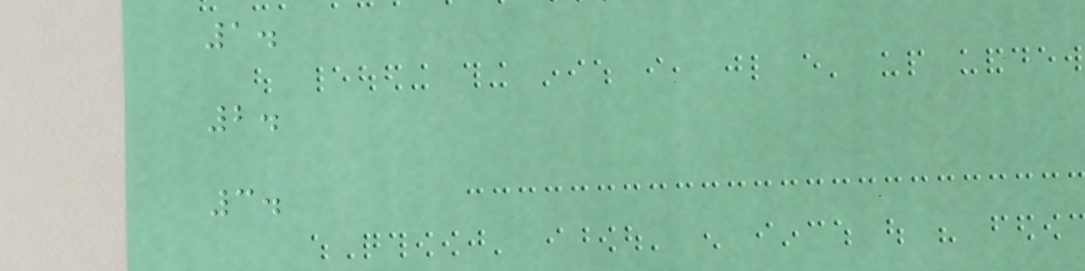1.
2.
3.
